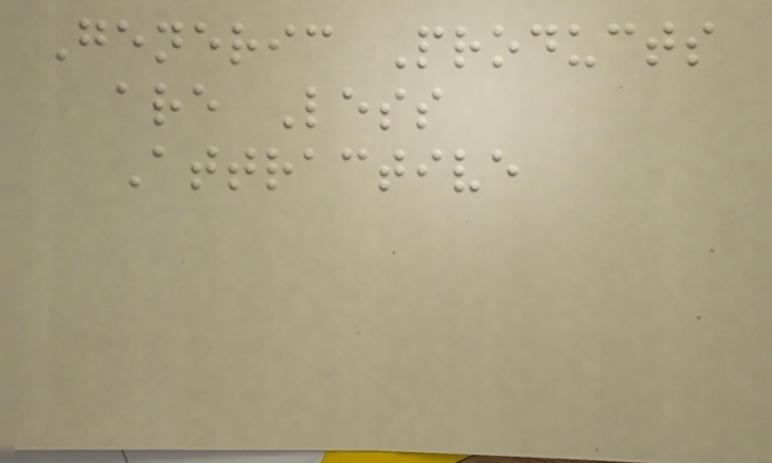Generic Products
are Less
Attractive
